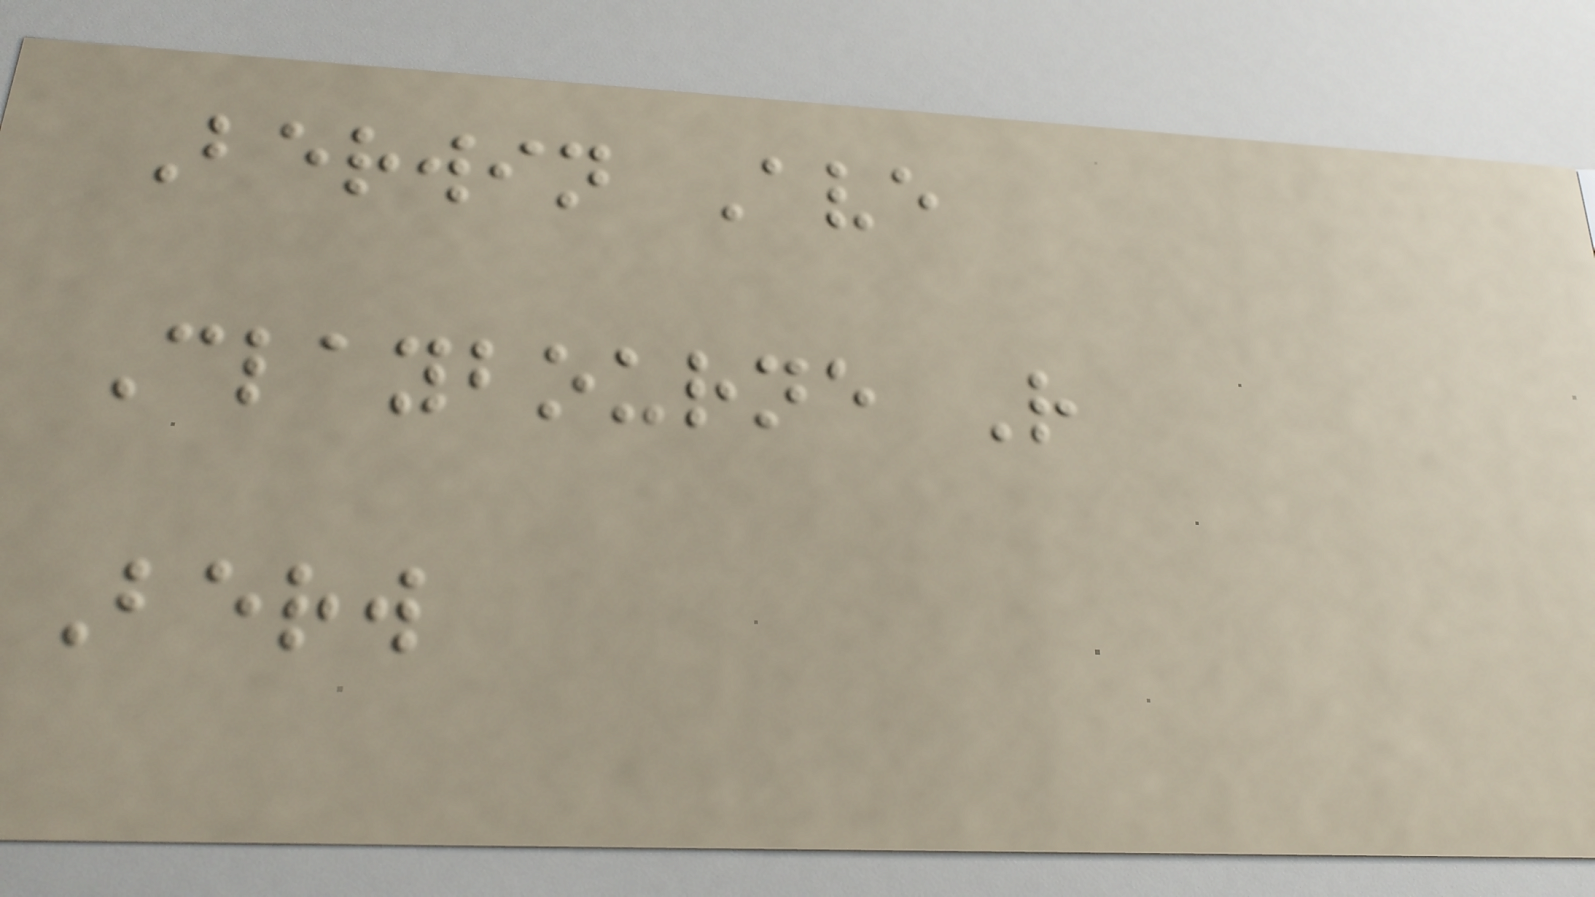Berwin Ave
Claybourne R
Berw
